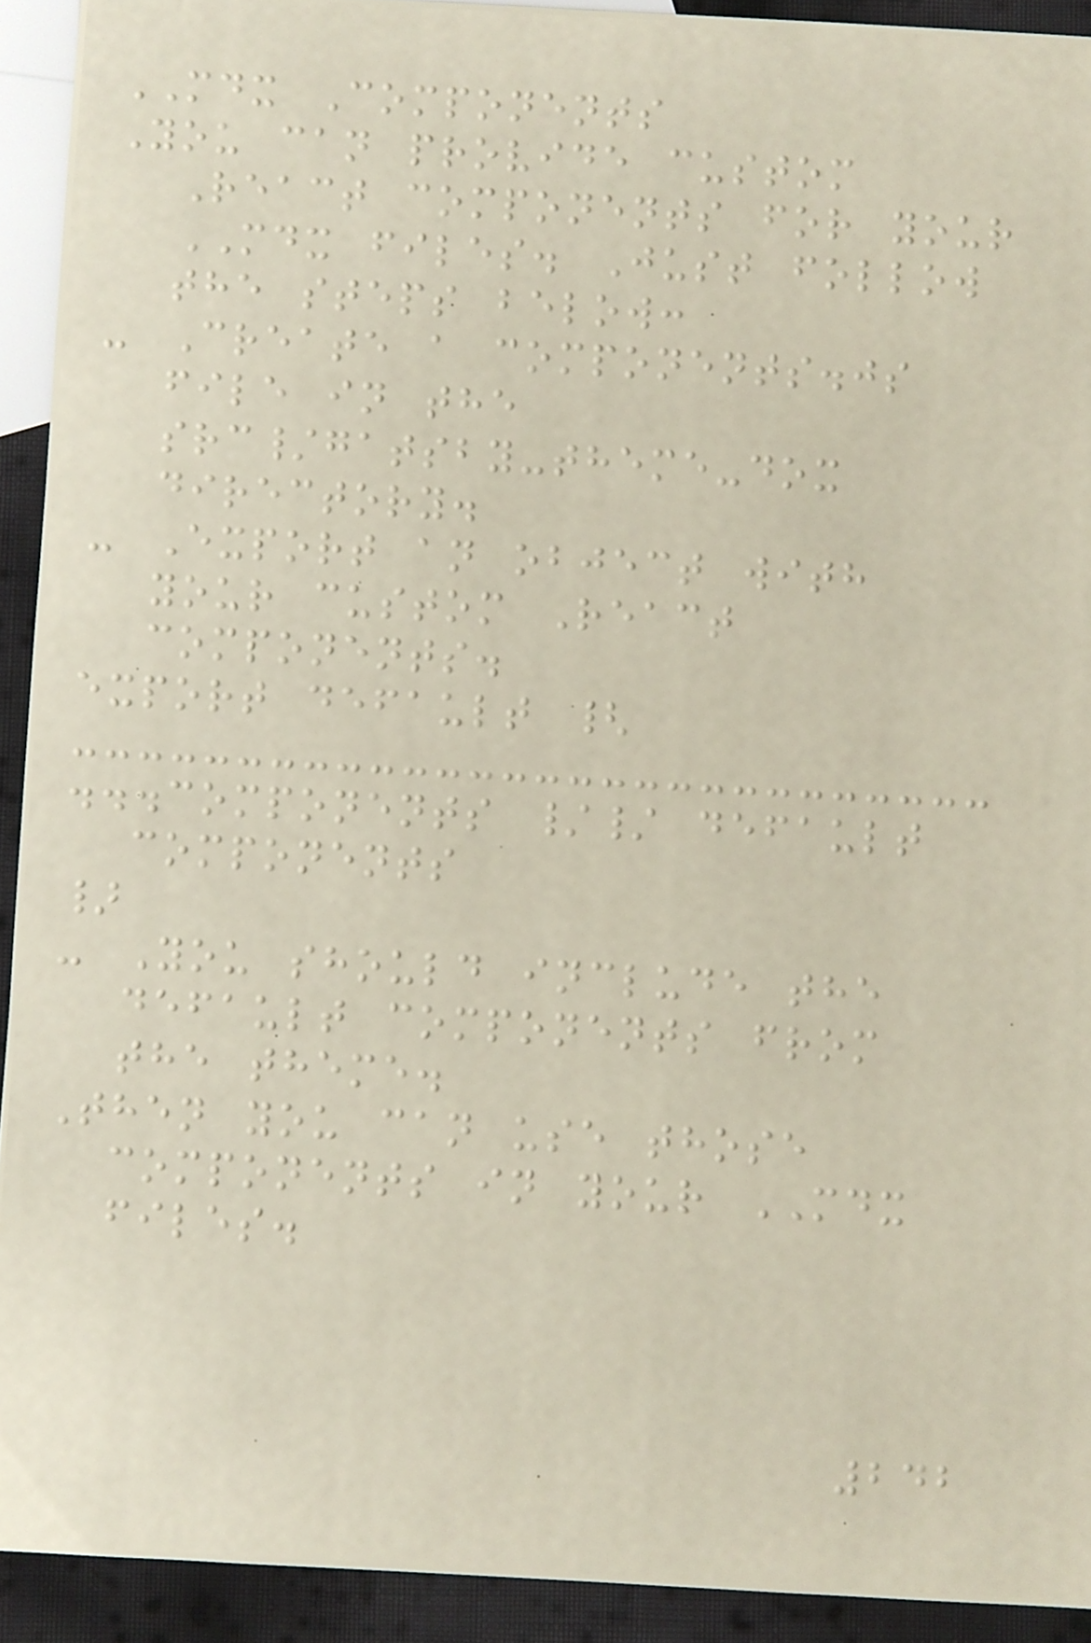MDX Components
You can provide custom
React components for your
MDX files. Just follow
the steps below:
- Create a components.js
file in the
src/gatsby-theme-dox
directory.
- Export an object with
your custom React
components.
export default {
...components // default
components
}
- You should include the
default components from
the theme.
Then you can use those
components in your MDX
files.
242
